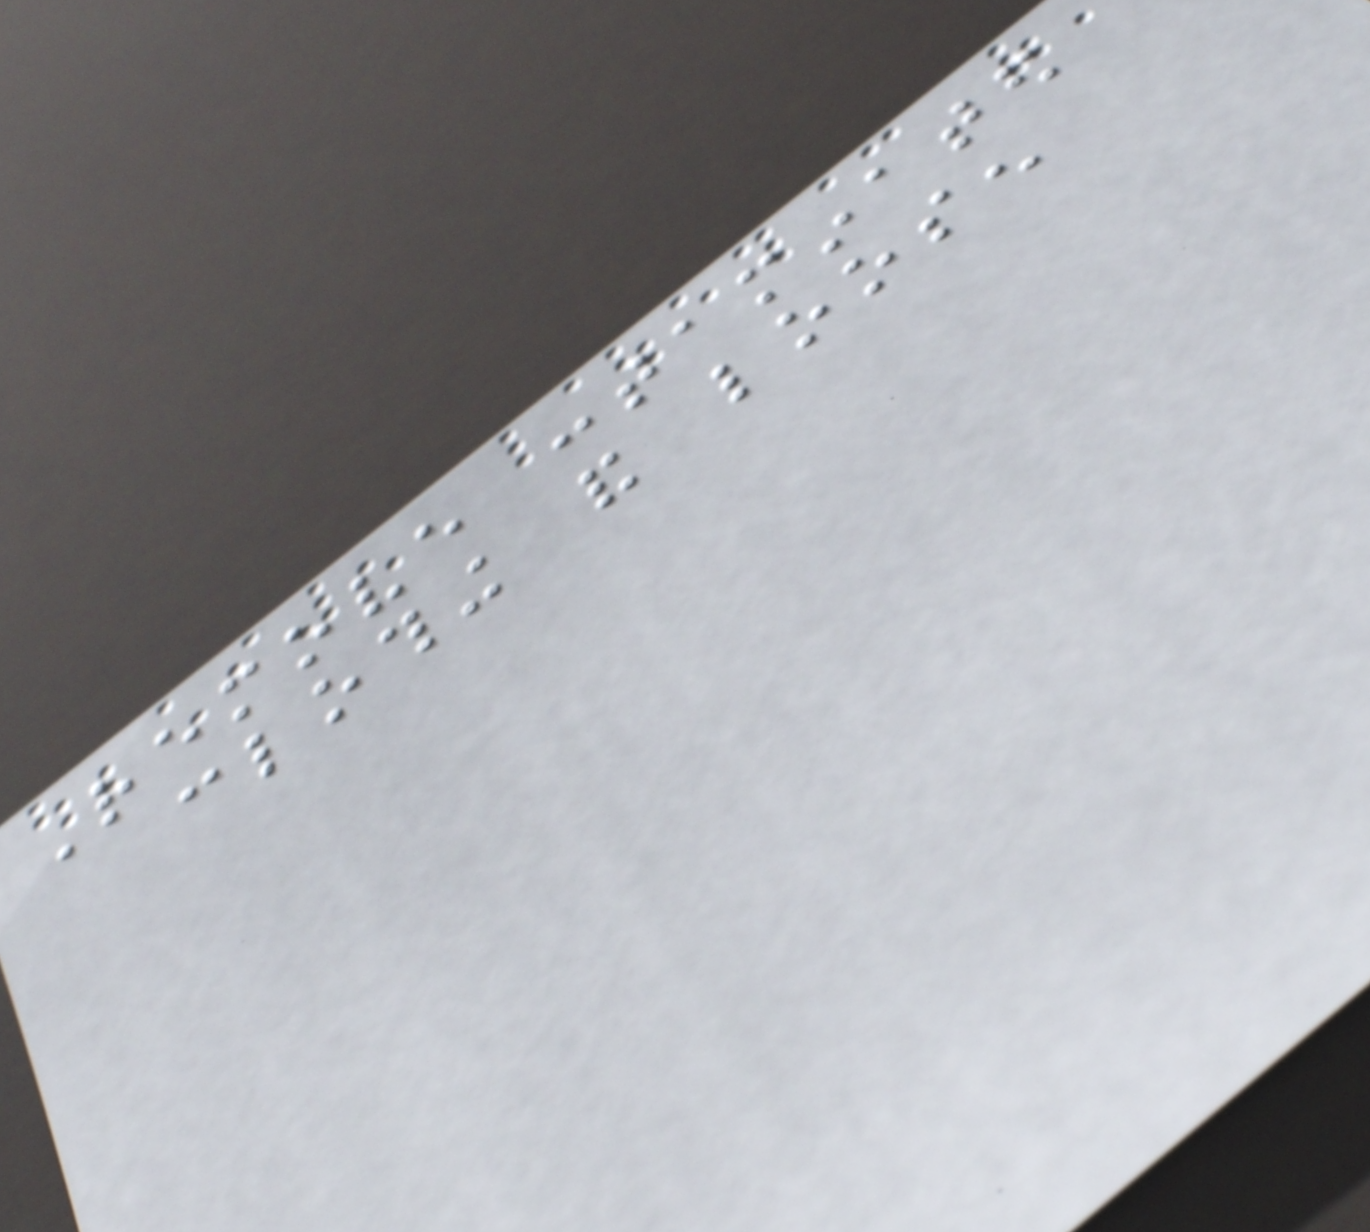Remove contaminated
clothing and loosen
